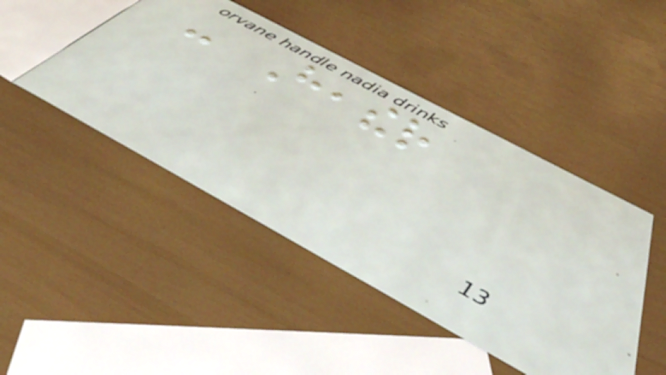- Heather
